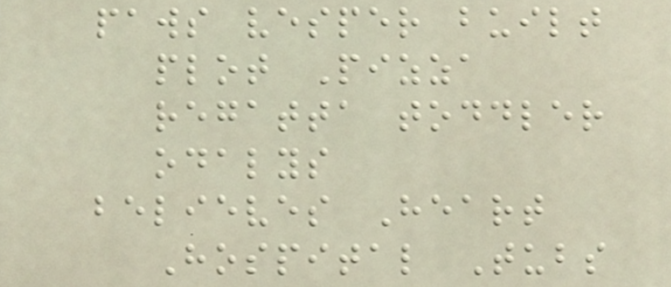paws vesper built
plot Pizza
regatta toddler
odalys
believes Heart
Hospital Tubs
